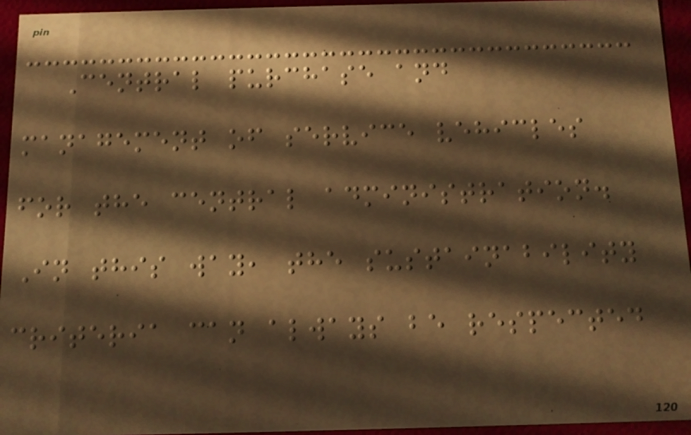Central purchase and
management of service vehicles
for the central administration.
In this way, the sustainability
criteria can always be respected
